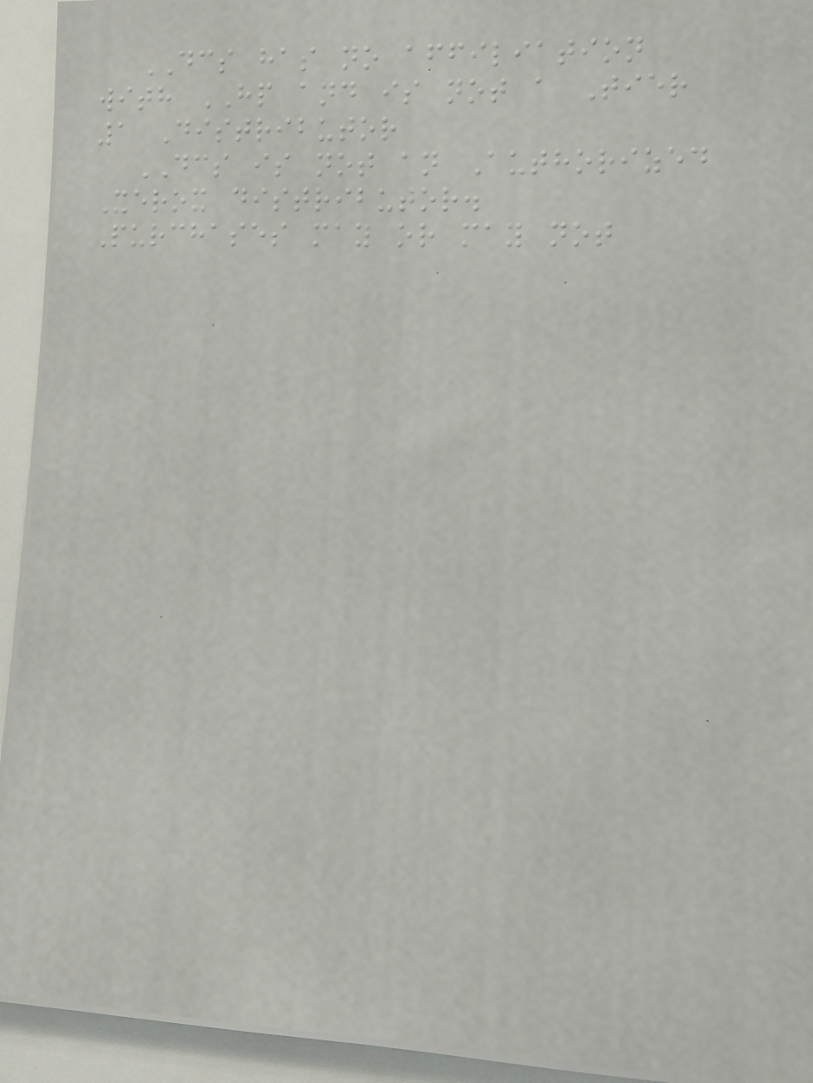DCS has no affiliation
with HP and is not a Tier
1 Distributor
DCS is not an Authorized
Xerox distributor.
Purchases may or may not
